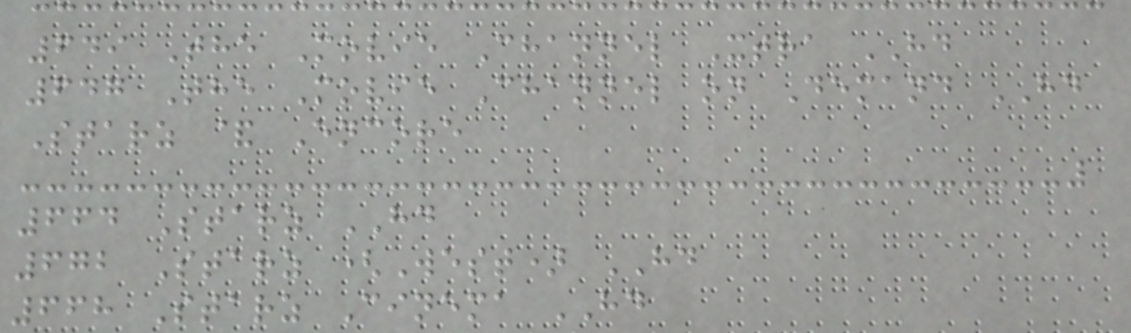649 The Movie Channel Xtra HD
647 The Movie Channel on Demand HD
Starz & Encore
664 Starz HD
672 Starz (West) HD
668 Starz Cinema HD
